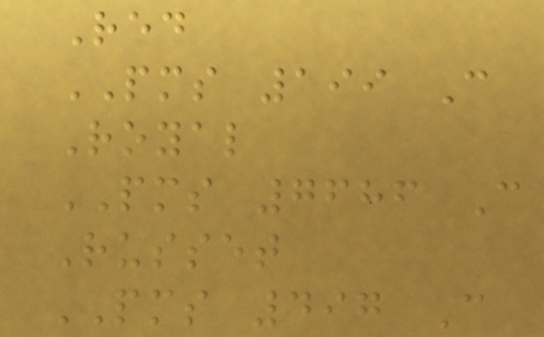Red
PMS 199 C
Royal
PMS 7686 C
Russet
PMS 497 C
